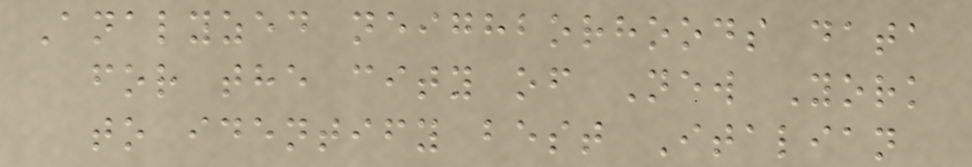Analyzed neighborhoods data
for the city of New York
to identify best Italian
